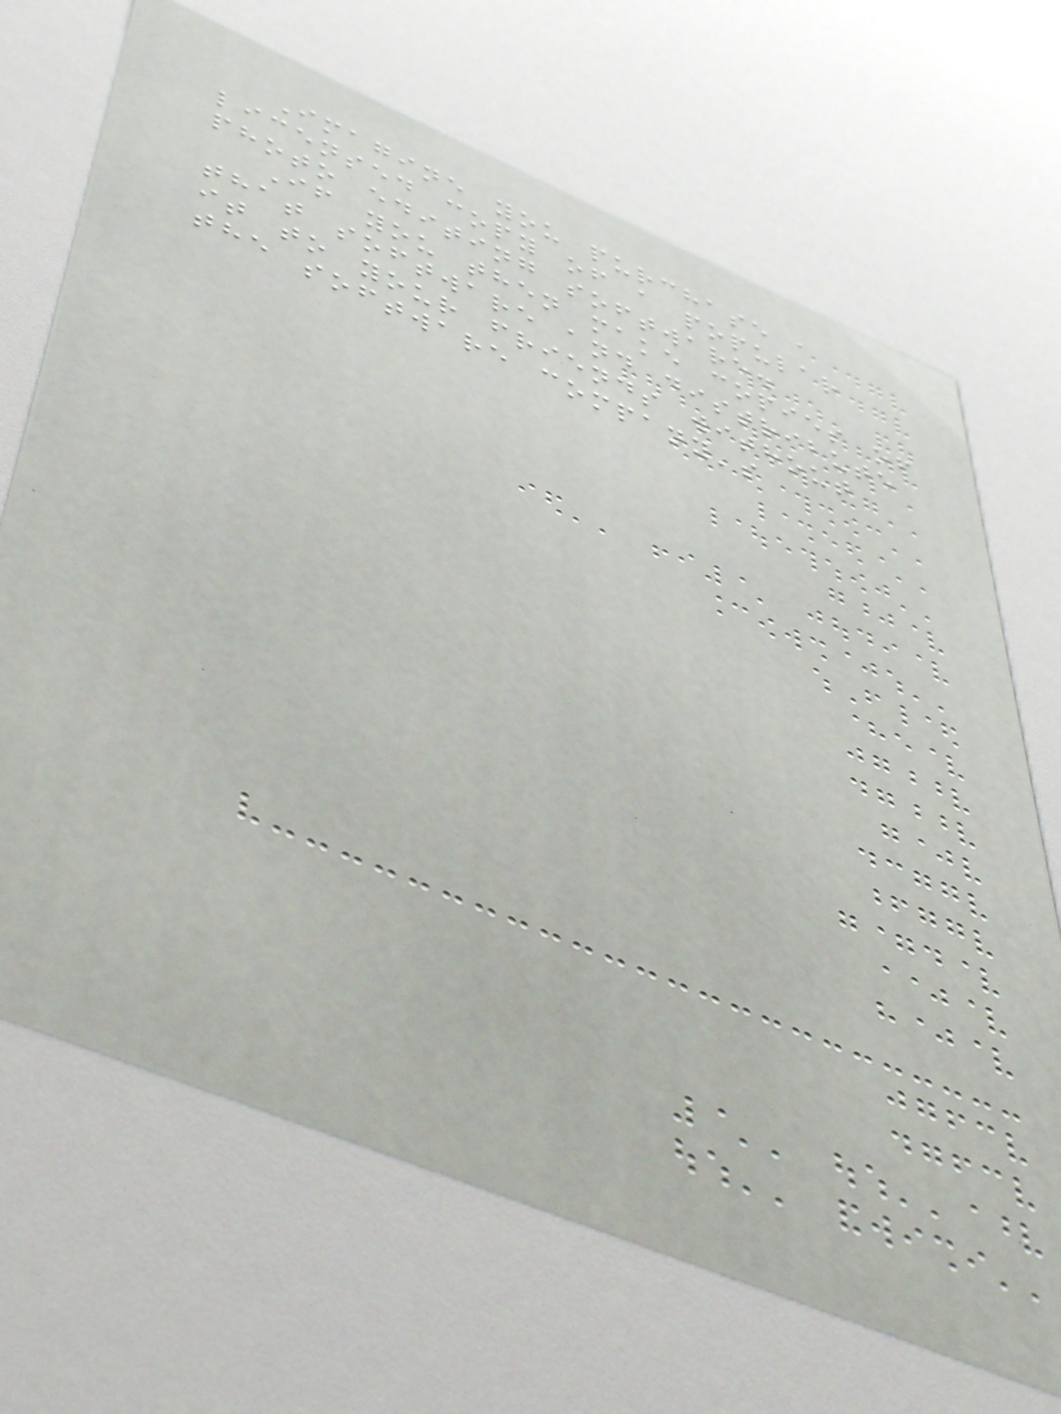Imagine you purchase a
licensed copy of a popular
photo editing software.
If you then make copies of
that software and distribute
it to your friends without
the software company's
